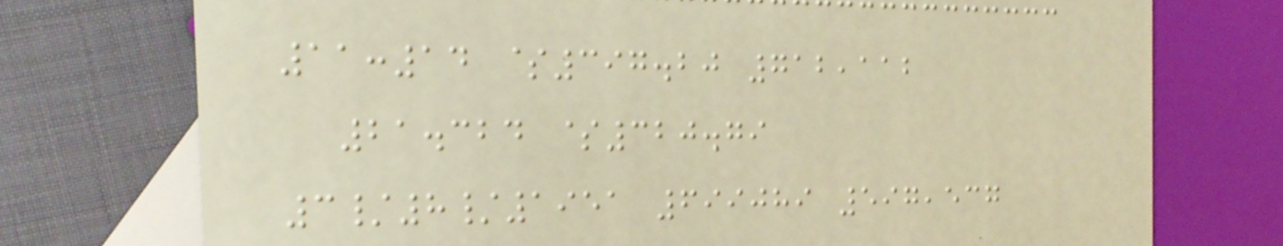11:14 $397.20 712,112
21.324 $320.79
3/8/1951 699089 597,537
